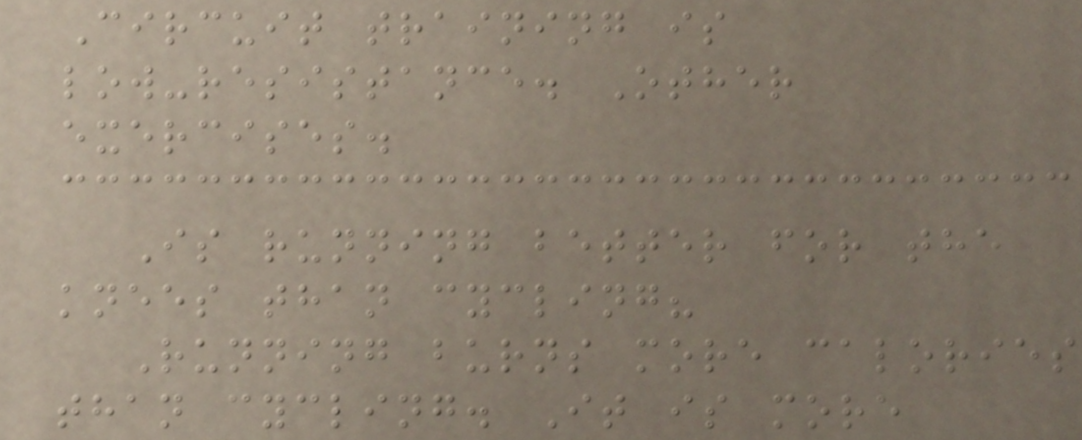Circuit training is
low-resistance. Other
exercises.
Is running better for the
knees than cycling?
Running burns more calories
than cycling. It is more
